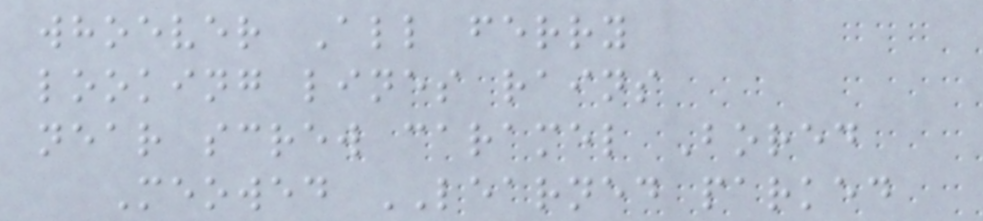whoever All ferry
looking lines rains
near screw caramel Bored
Meowed LEARNED parked
